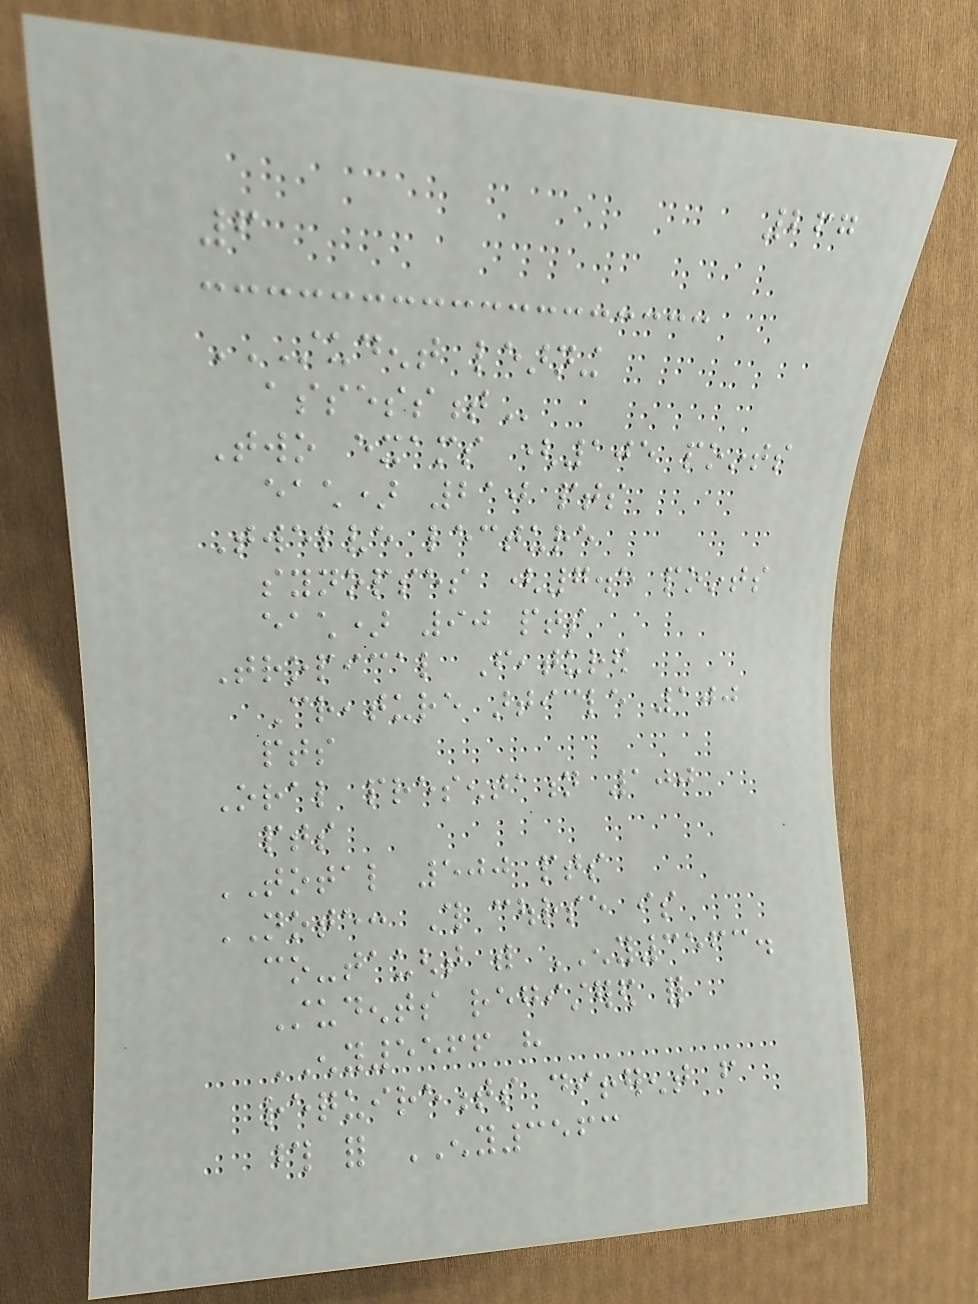267
6
STUDENT LEARNING
ASSESSMENT
Two exams (105 points
each) 210 pts
Twelve lecture
synopses (7.5 points
each) 90 pts
Tropical Featured
Creature article 100
pts
Oral presentation 100
pts
TOTAL 500 pts
NOTE: This course is
co-taught with ENY3563.
Students registered for
ENY5566 have
requirements different from
those for ENY3563
